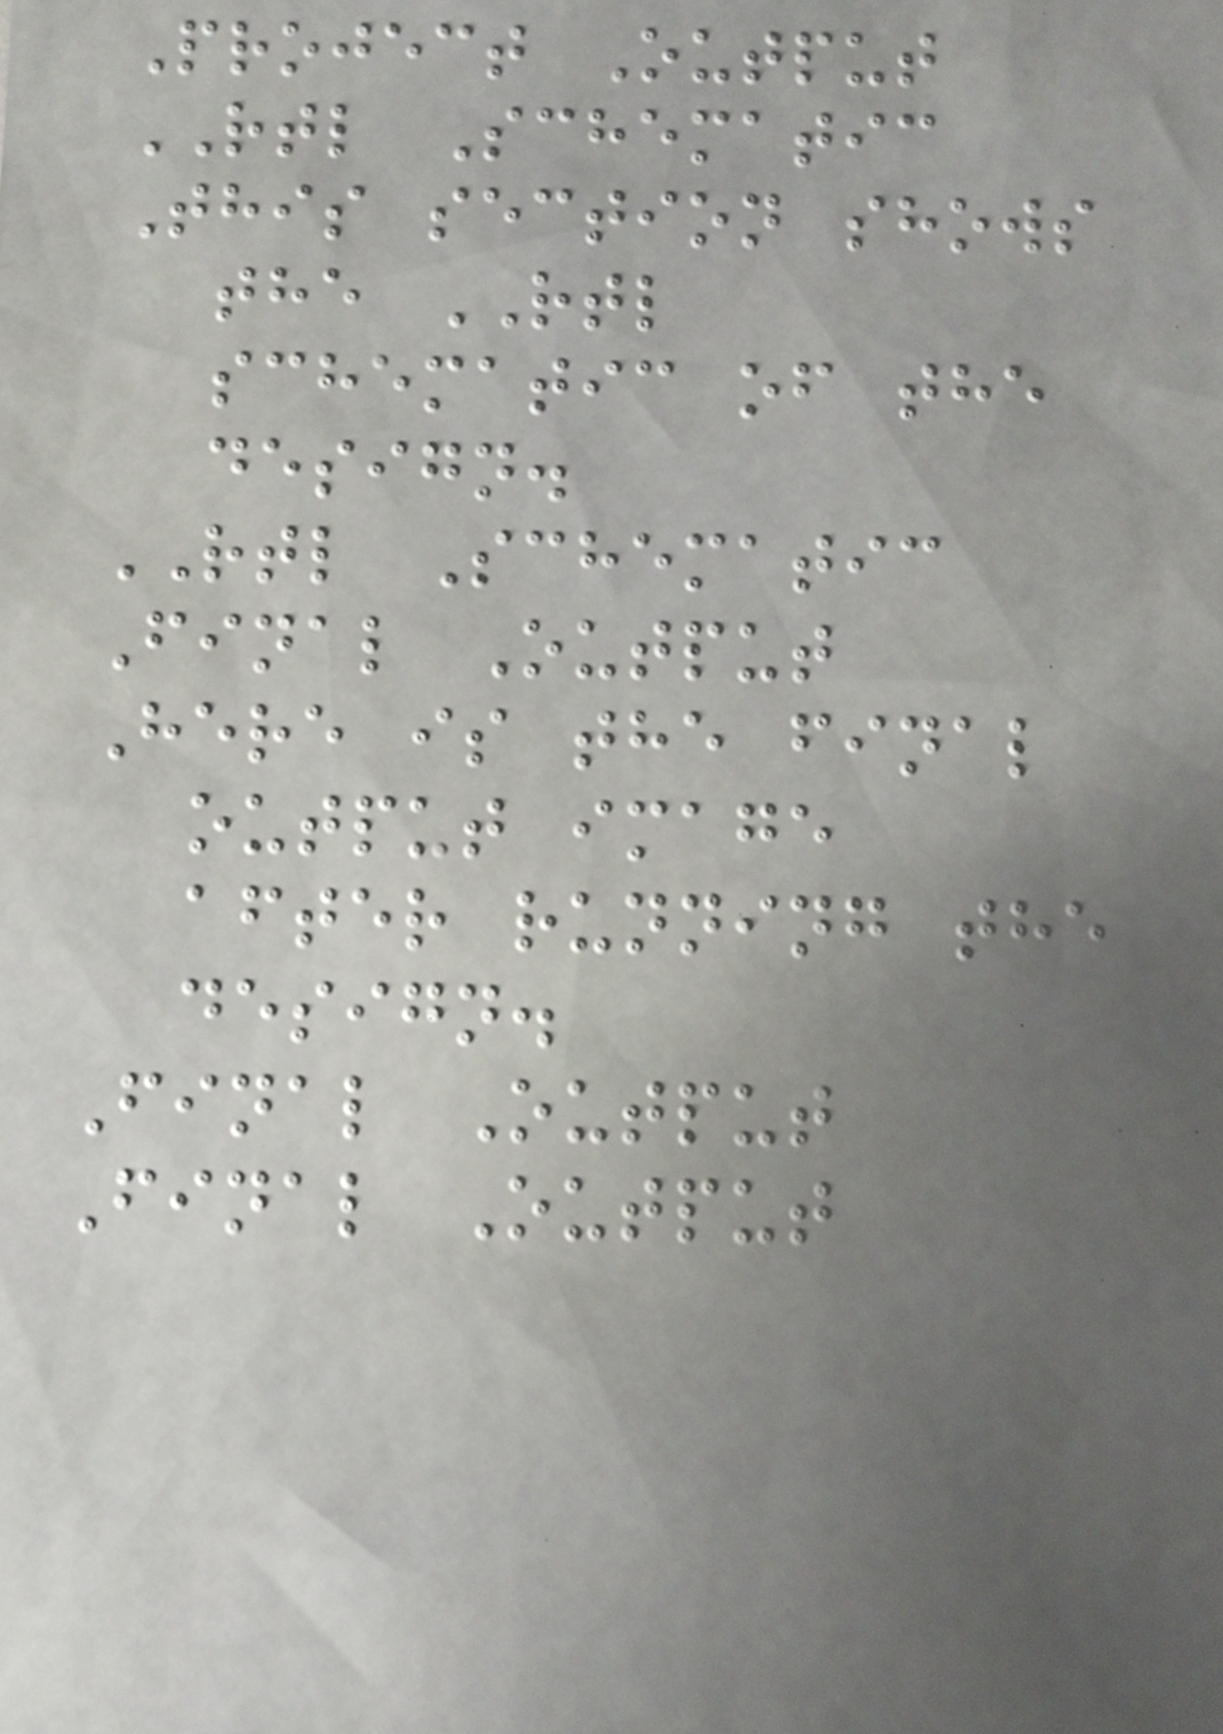Project Output
RTL Schematic
This section shows
the RTL
schematic of the
design.
RTL Schematic
Final Output
Here is the final
output image
after running the
design.
Final Output
Final Output
